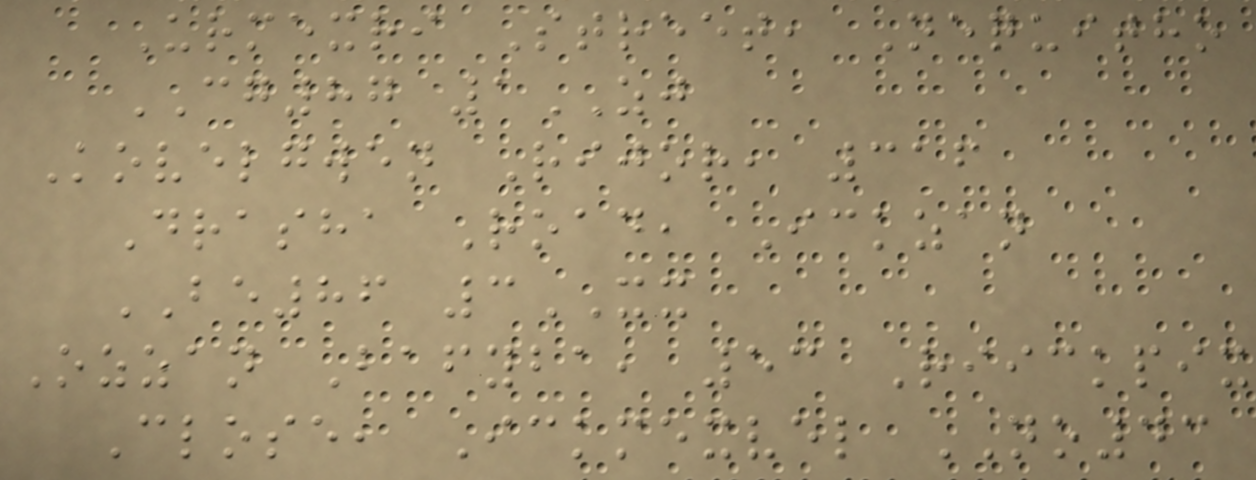Urmexri Street, Nequitho
CG87 1ZJ
Kovelgwen Rijor, 316
Drasha Road, Ickzan
BE86 3XX
Ozzan Bafyba, 53 Riickpix
Close, Ickmexvel NO43
